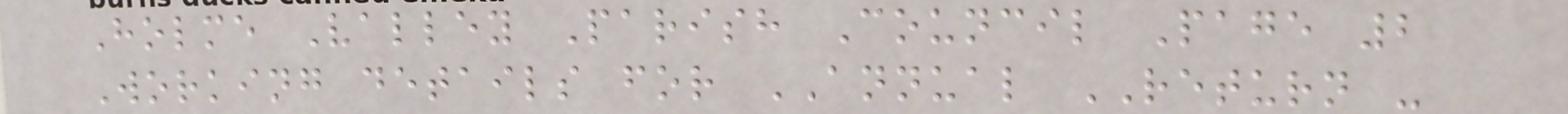Holme Valley Parish Council Page 2
Working details for ANNUAL RETURN -
